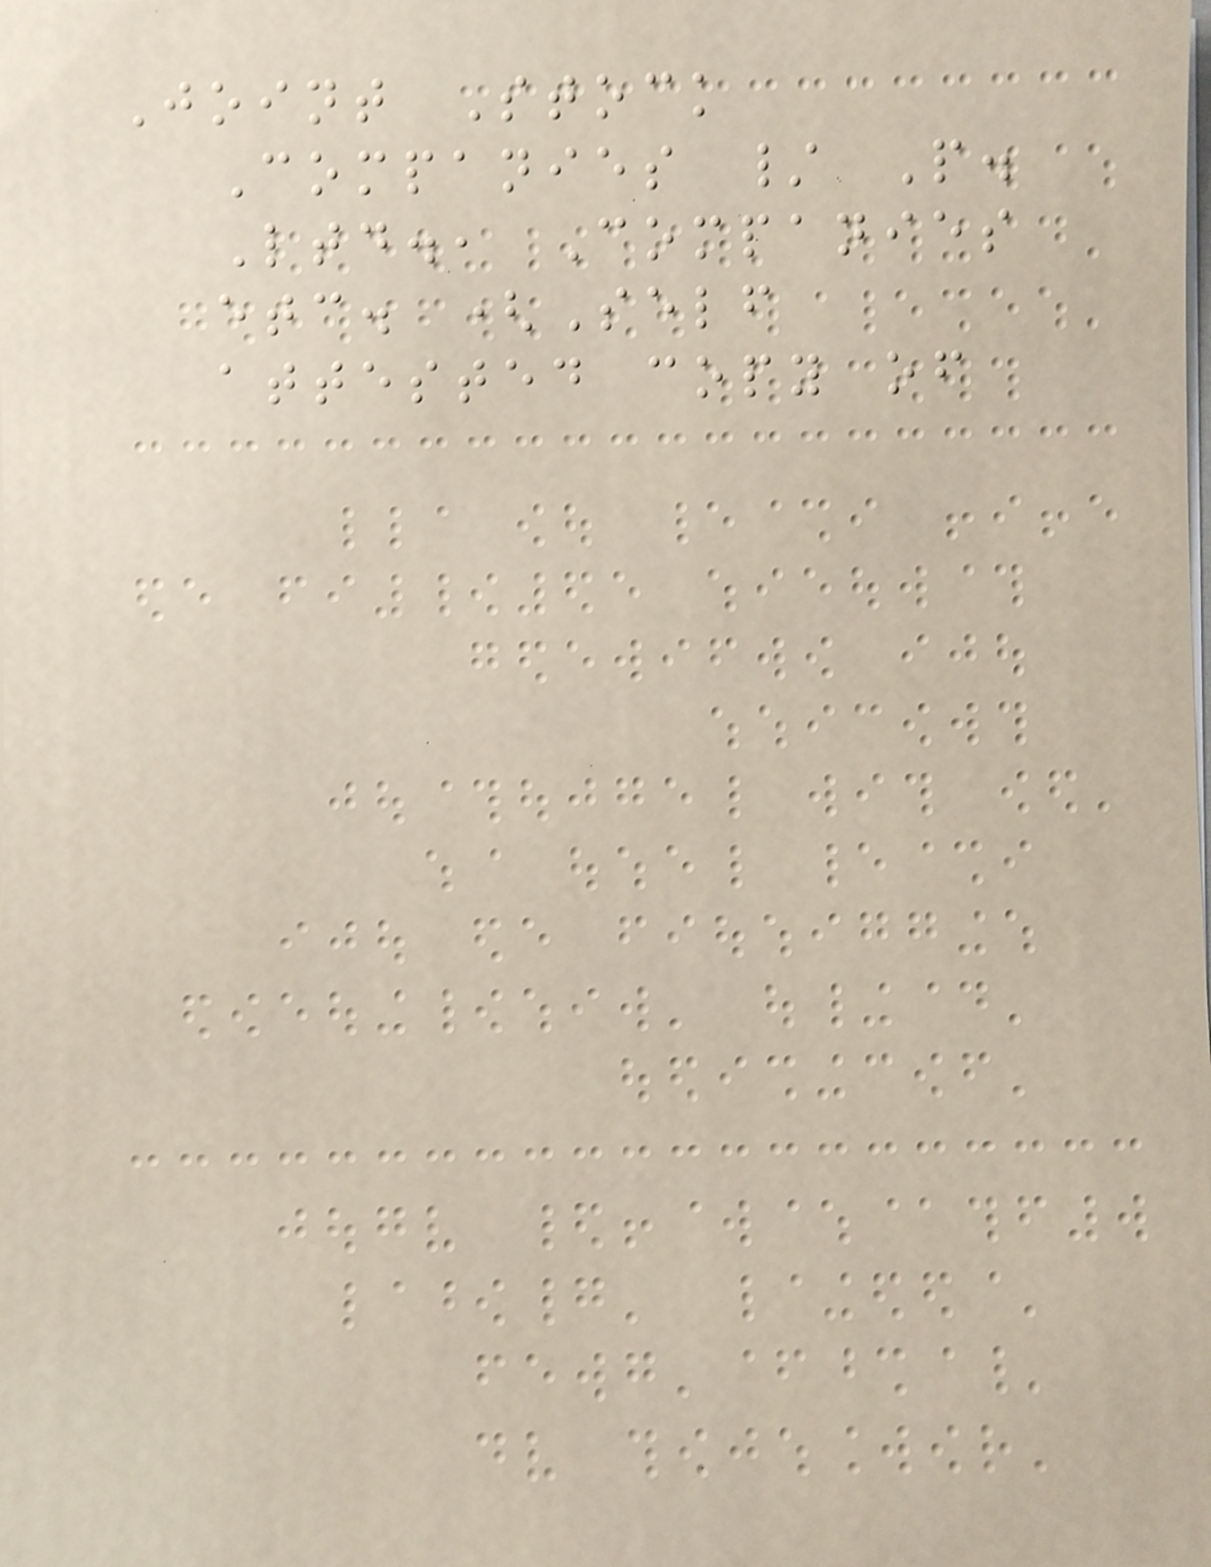Joint Stock
Companies / P.
Ltd., Companies
etc. (Self
attested copy of
